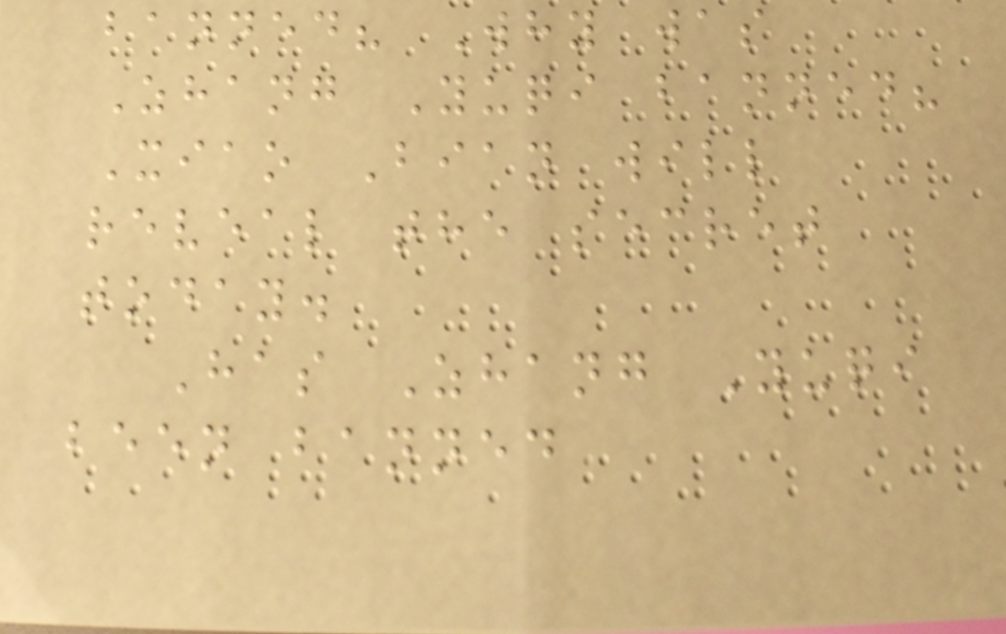banned? Why was
Zhang Yuqi banned?
Xiao Bian will
reveal the secret
today.
Has Zhang Yuqi
been banned
